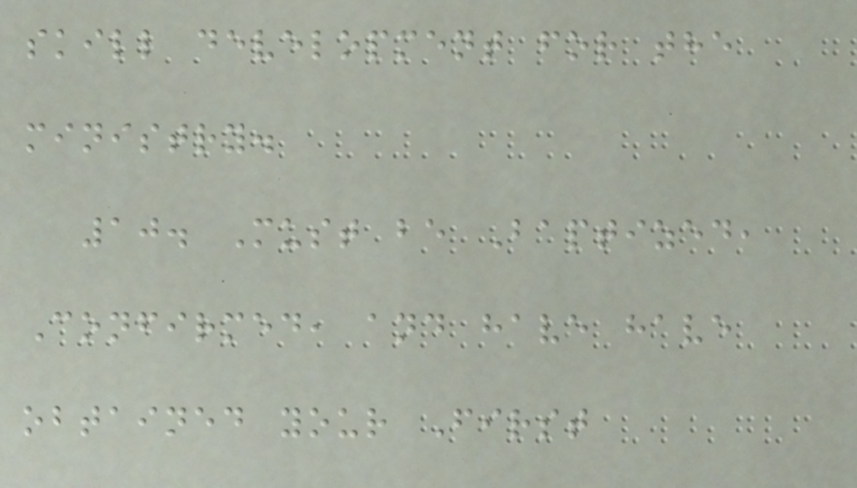skill development for the
ministry.
10. Must be Baptized,
Confirmed, and have have
obtained your First
